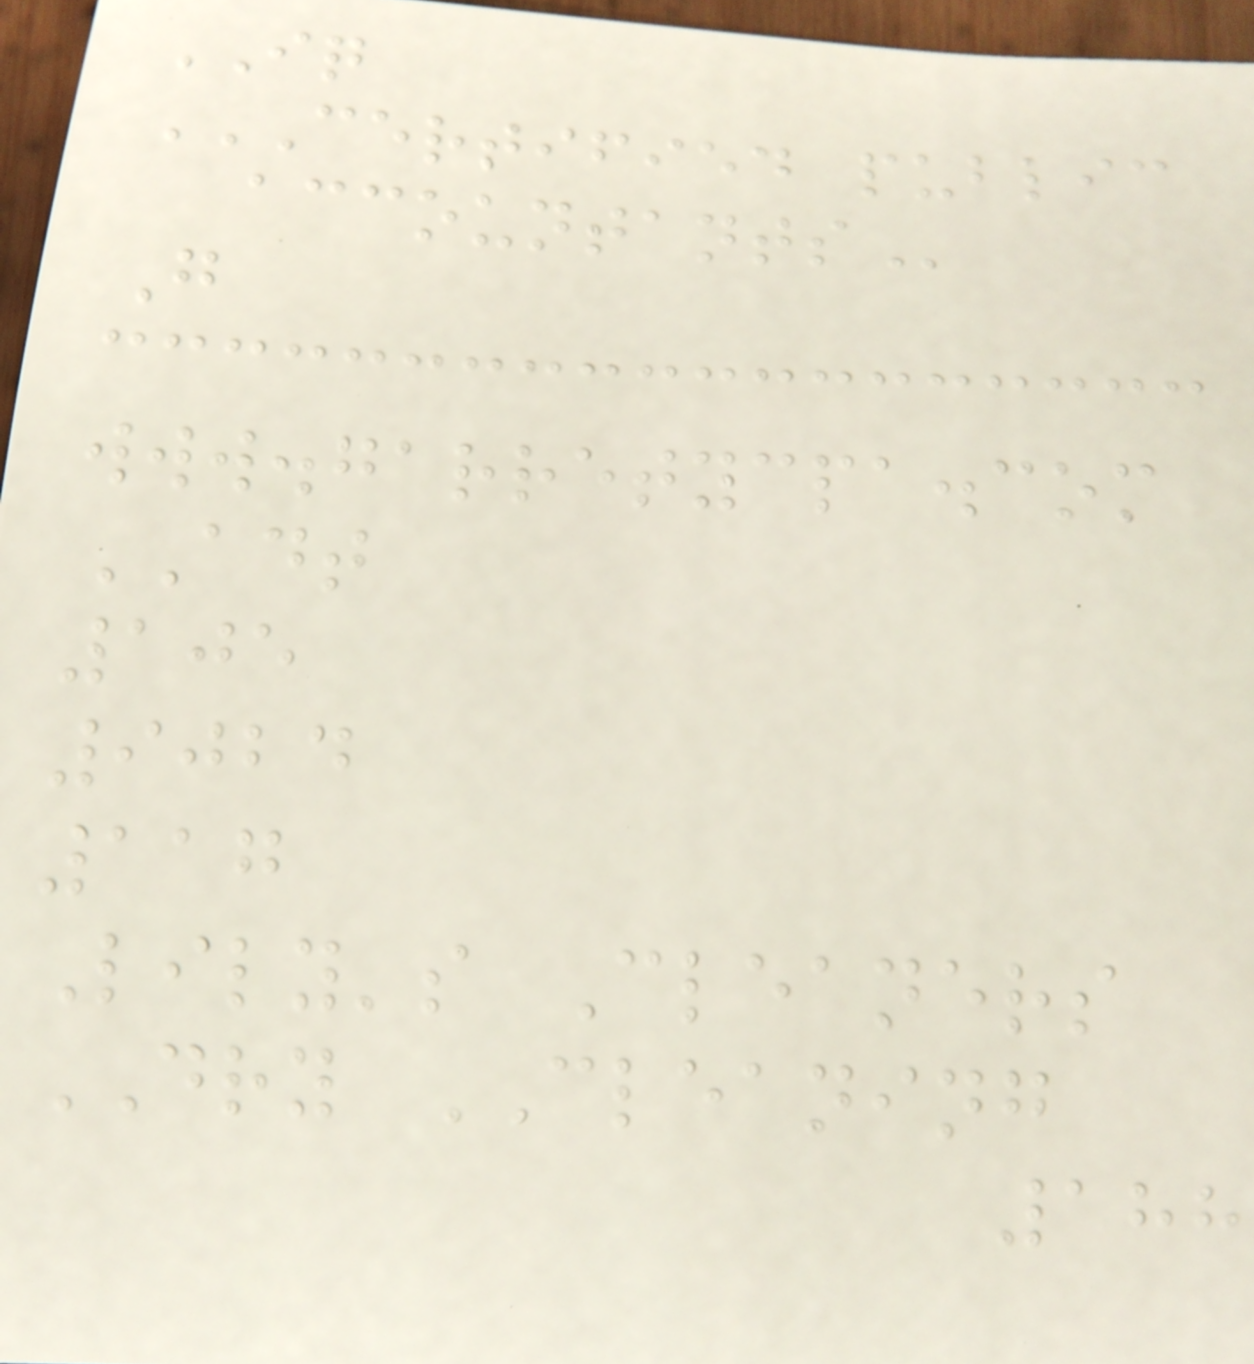IQ
CERTIFIED PUBLIC
ACCOUNTANTS
G
www.garretycpa.com
ADT
105
9024
117
Lily's Cleaners
DRY CLEANING
188
